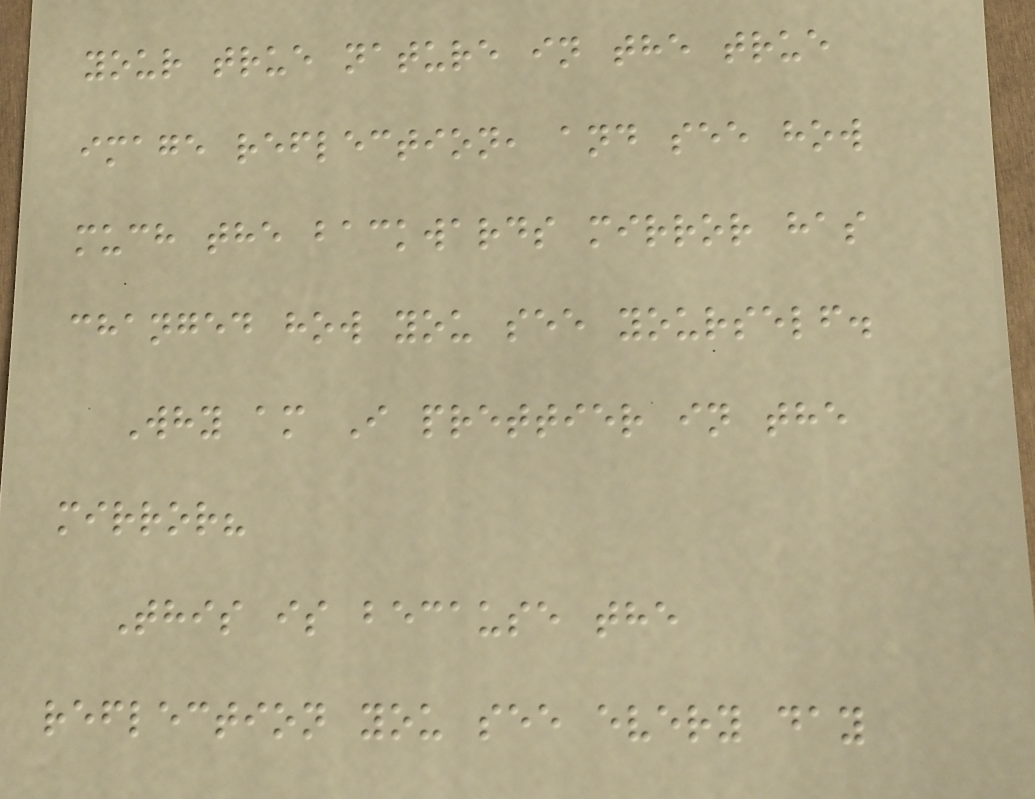your true nature in the true
image reflection, and see how
much the backwards mirror has
changed how you see yourself.
Why am I prettier in the
mirror?
This is because the
reflection you see every day
